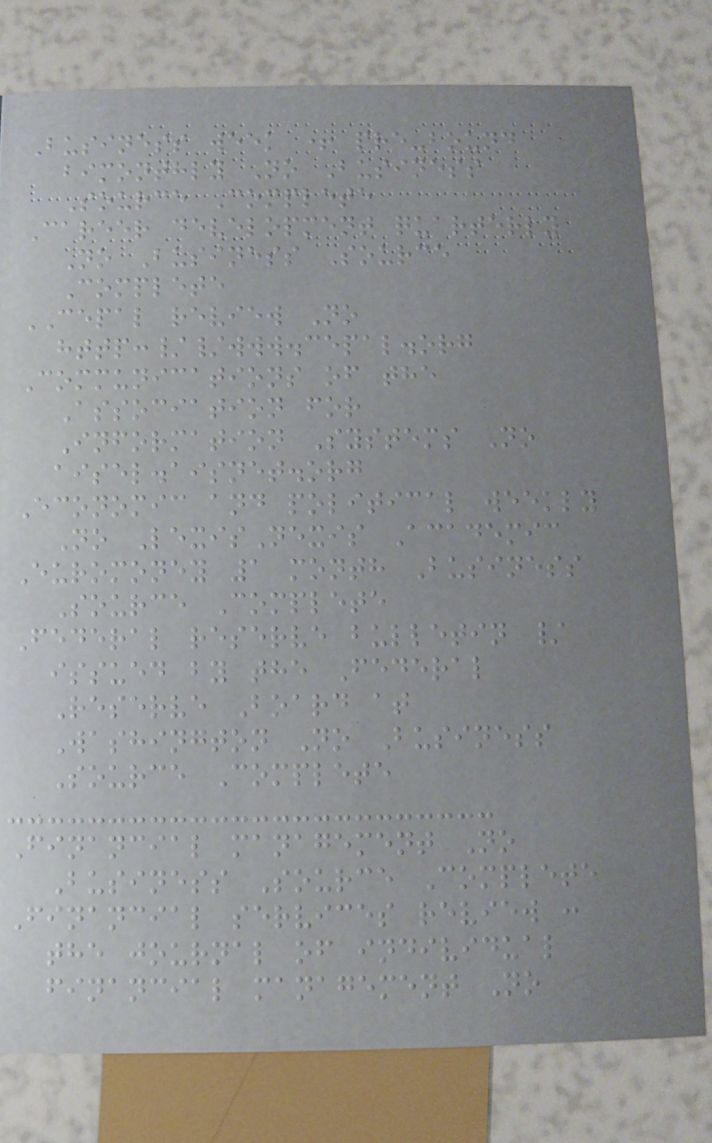Business week + pre-bound
bimonthly No Business
Source Complete
Career development quarterly
No Business Source
Complete
CEPAL review No
http://www.cepal.org
Communications of the
Association for
Information Systems No
aisel.aisnet.org
Economic and political weekly
No LexisNexis Academic
Euromoney 1 month Business
Source Complete
Federal reserve bulletin /
issued by the Federal
Reserve Board at
Washington No Business
Source Complete
Financial management No
Business Source Complete
Financial services review :
the journal of individual
financial management No
